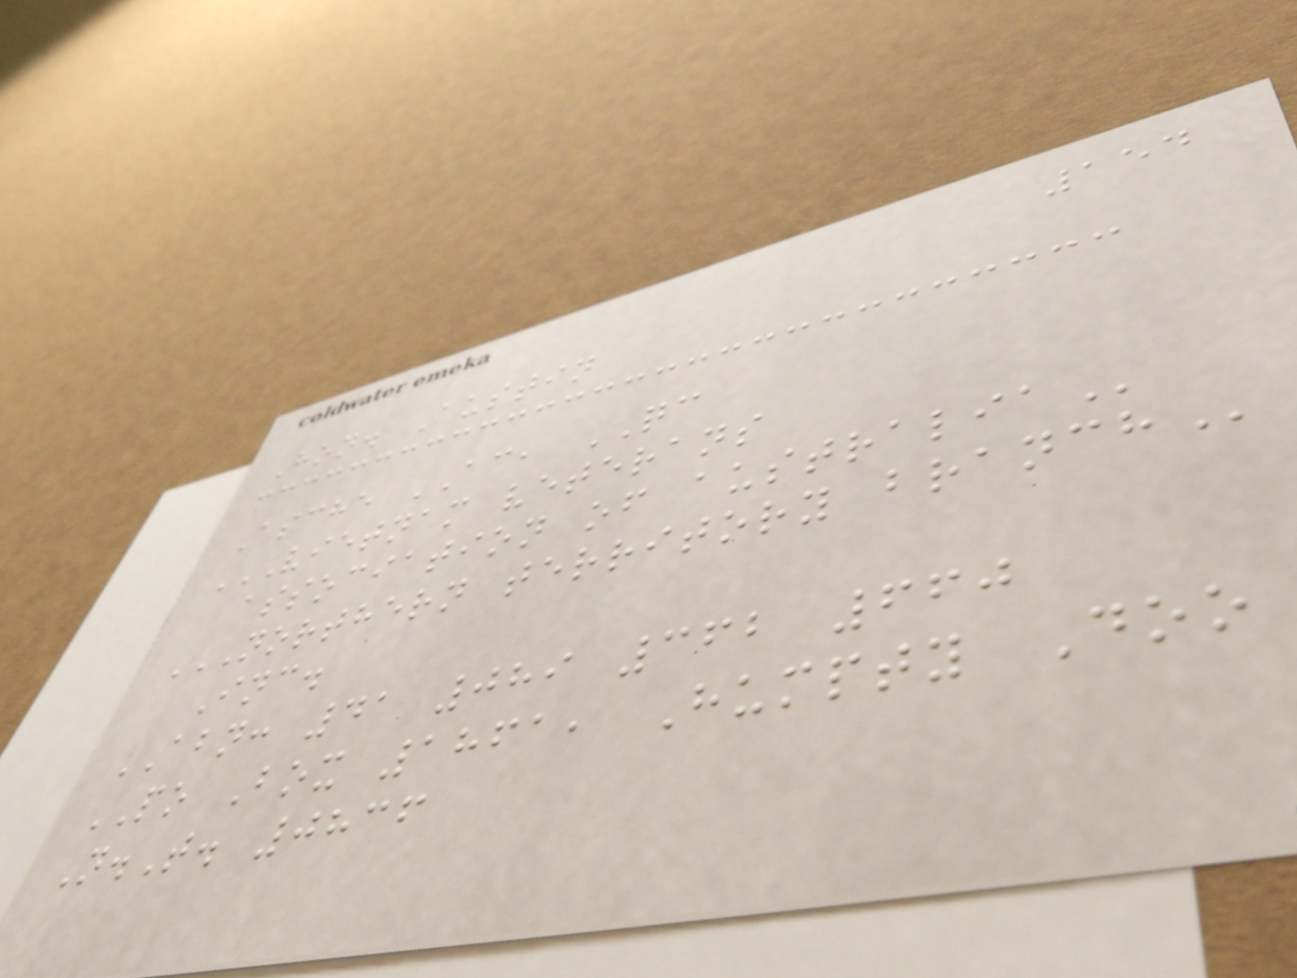154
Hon. Austin
Asche AC, QC
VIETNAM VETERANS
ASSOCIATION OF AUSTRALIA
NORTHERN TERRITORY BRANCH
Inc.
ABN: 41 089 362 660
PO Box 1861, Humpty Doo
N.T. 0836
